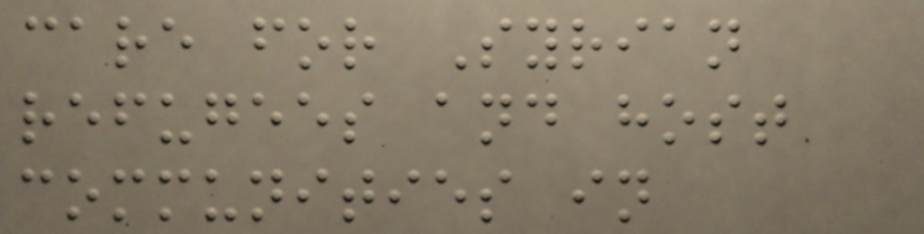care for Syrian
refugees and host
communities in
